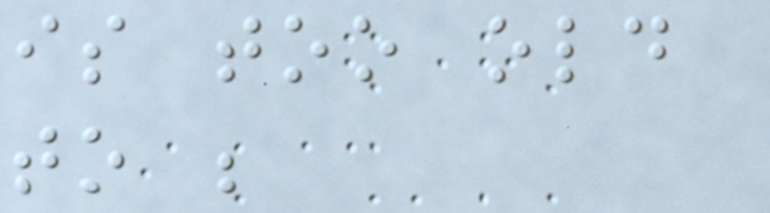is too old
to be
